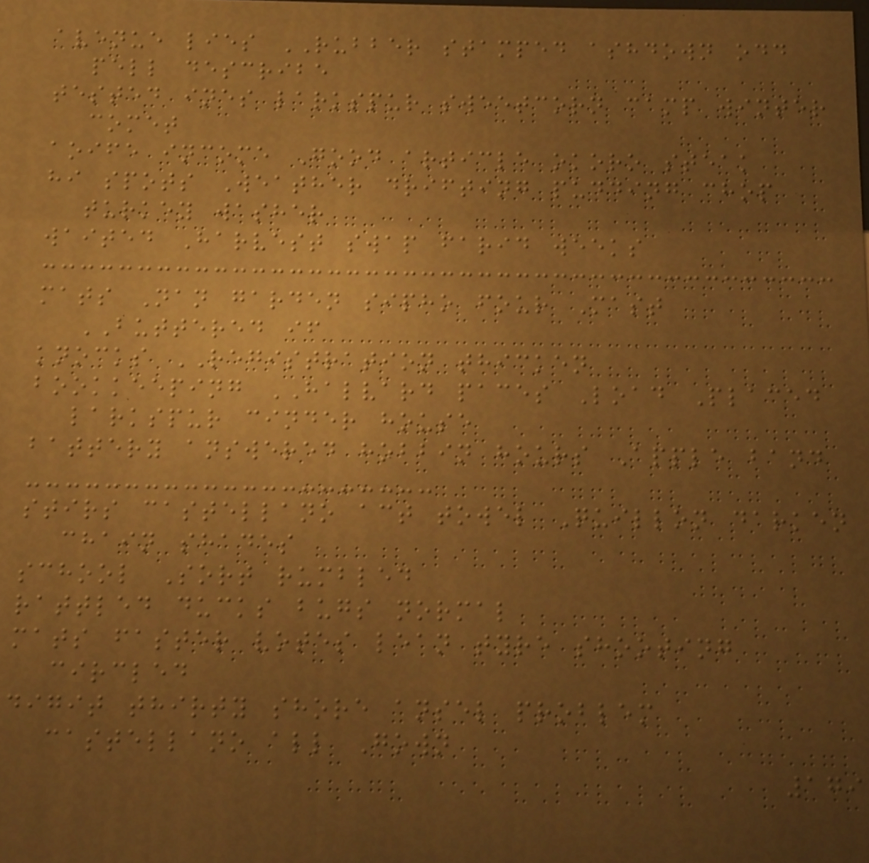avenue lies RUBBER stamped ashdown odd
pell describe
tested ines larkspur sweetcorn camp winter
comet
aoife income Good article okoro steak
hi spots Weather drifting pudding chop
turkey washer
waited Harvest swap farid weeks
mats Nan garden sipho four Mast
BUTTERED if
knocks REGISTRATION thicken
bookkeeping HALVARD paces Load Placed
larkspur cinder house
battery answered hobbin hours Apple band
stirs castellano act towel Quillon darken
chain shades
school Sort rumbled
rattled ducks bugs normal
mats faster votes lean tyre shooting
circled
digit thirty shore ansel problem
castellano all Gown
179
